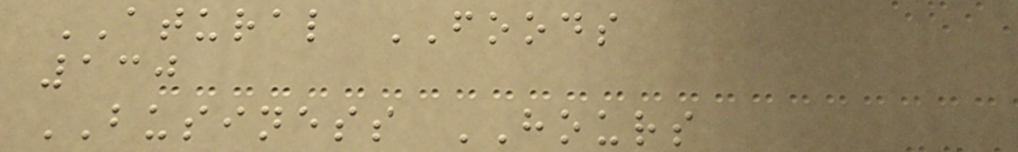ATURAL FOODS
130
BUSINESS HOURS
